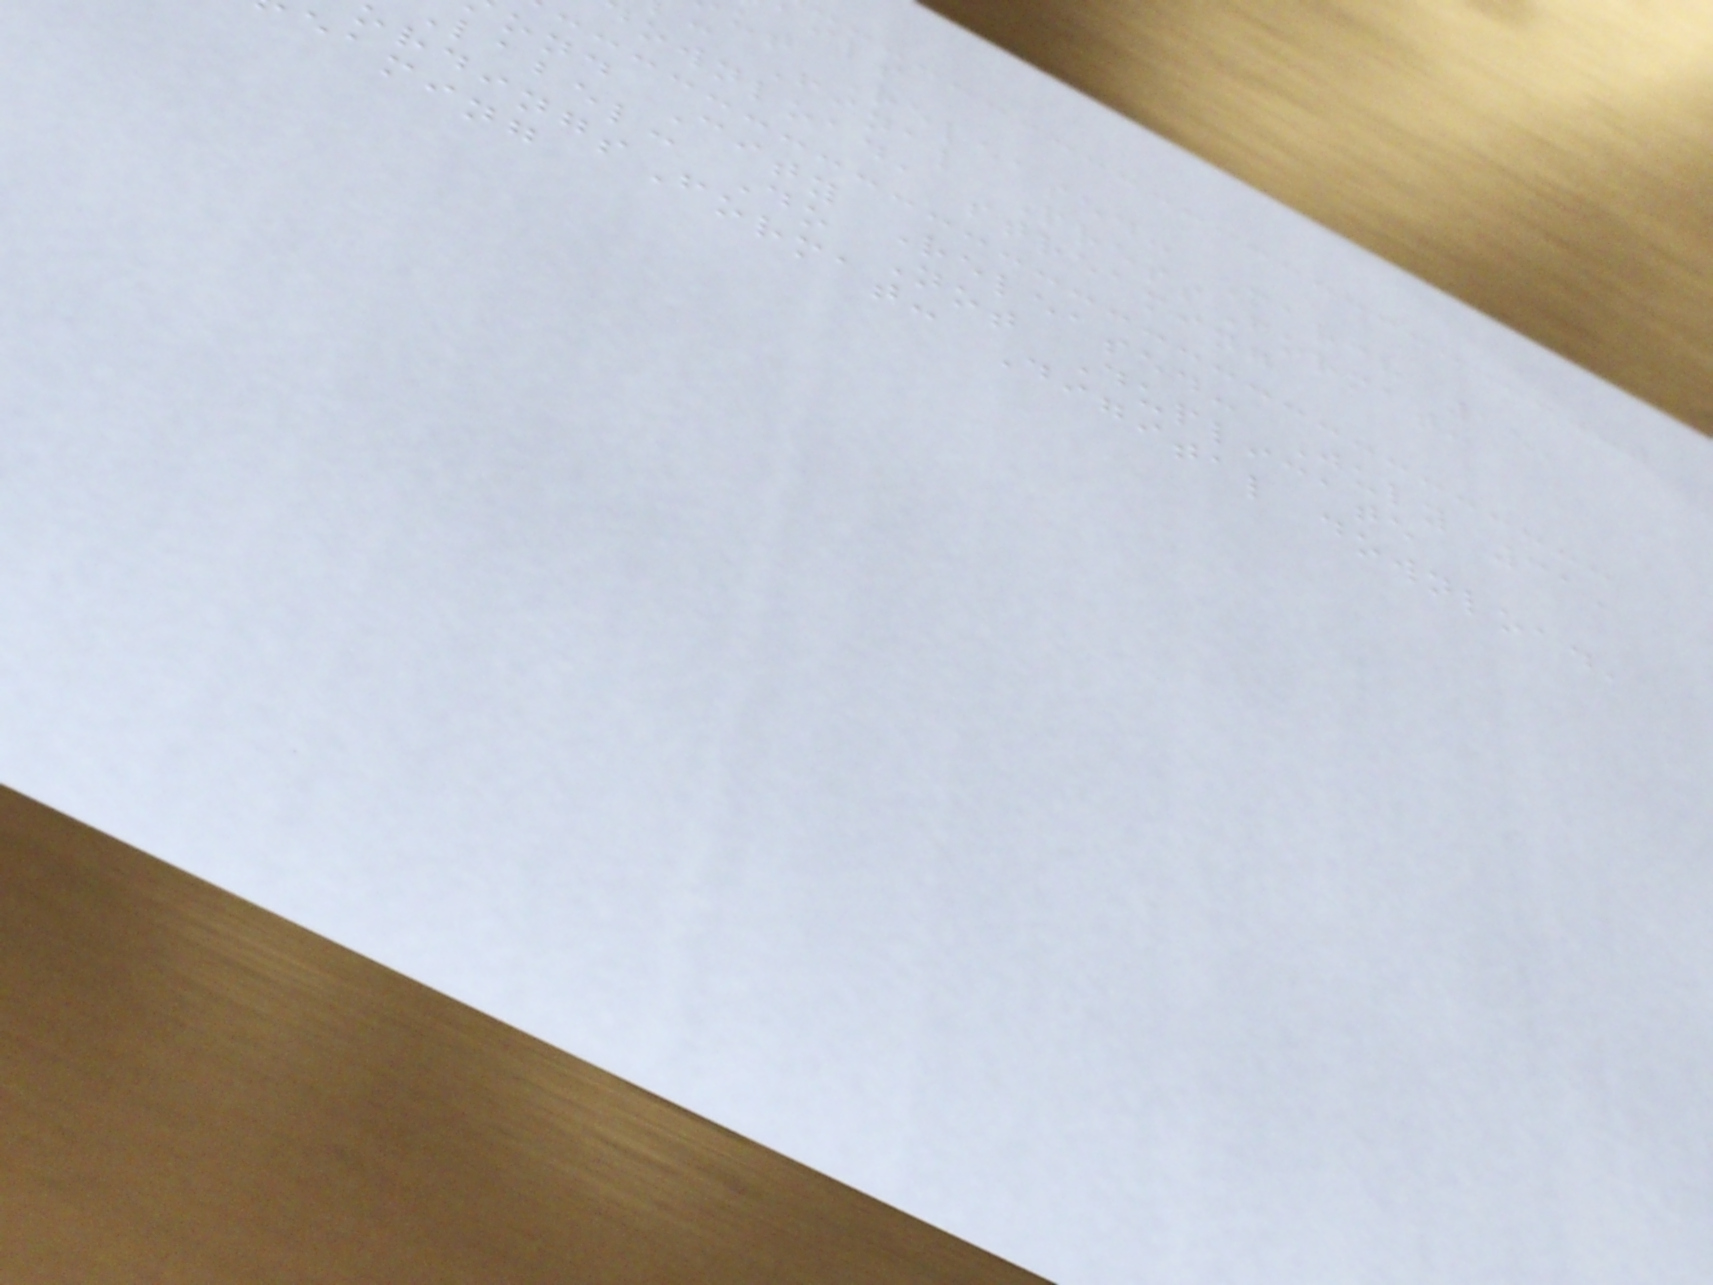ails
ut Released: March 15,
: Final PressFormat:
ownload, streaming
ond City Released: July 31,
label: Do Not Duplicate
ordingsFormat: Digital download,
eaming
